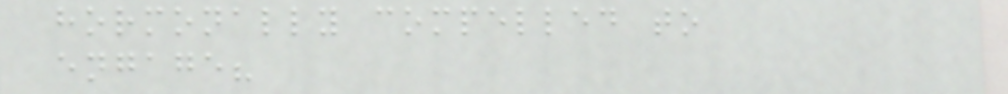hormonally compelled to
engage?
